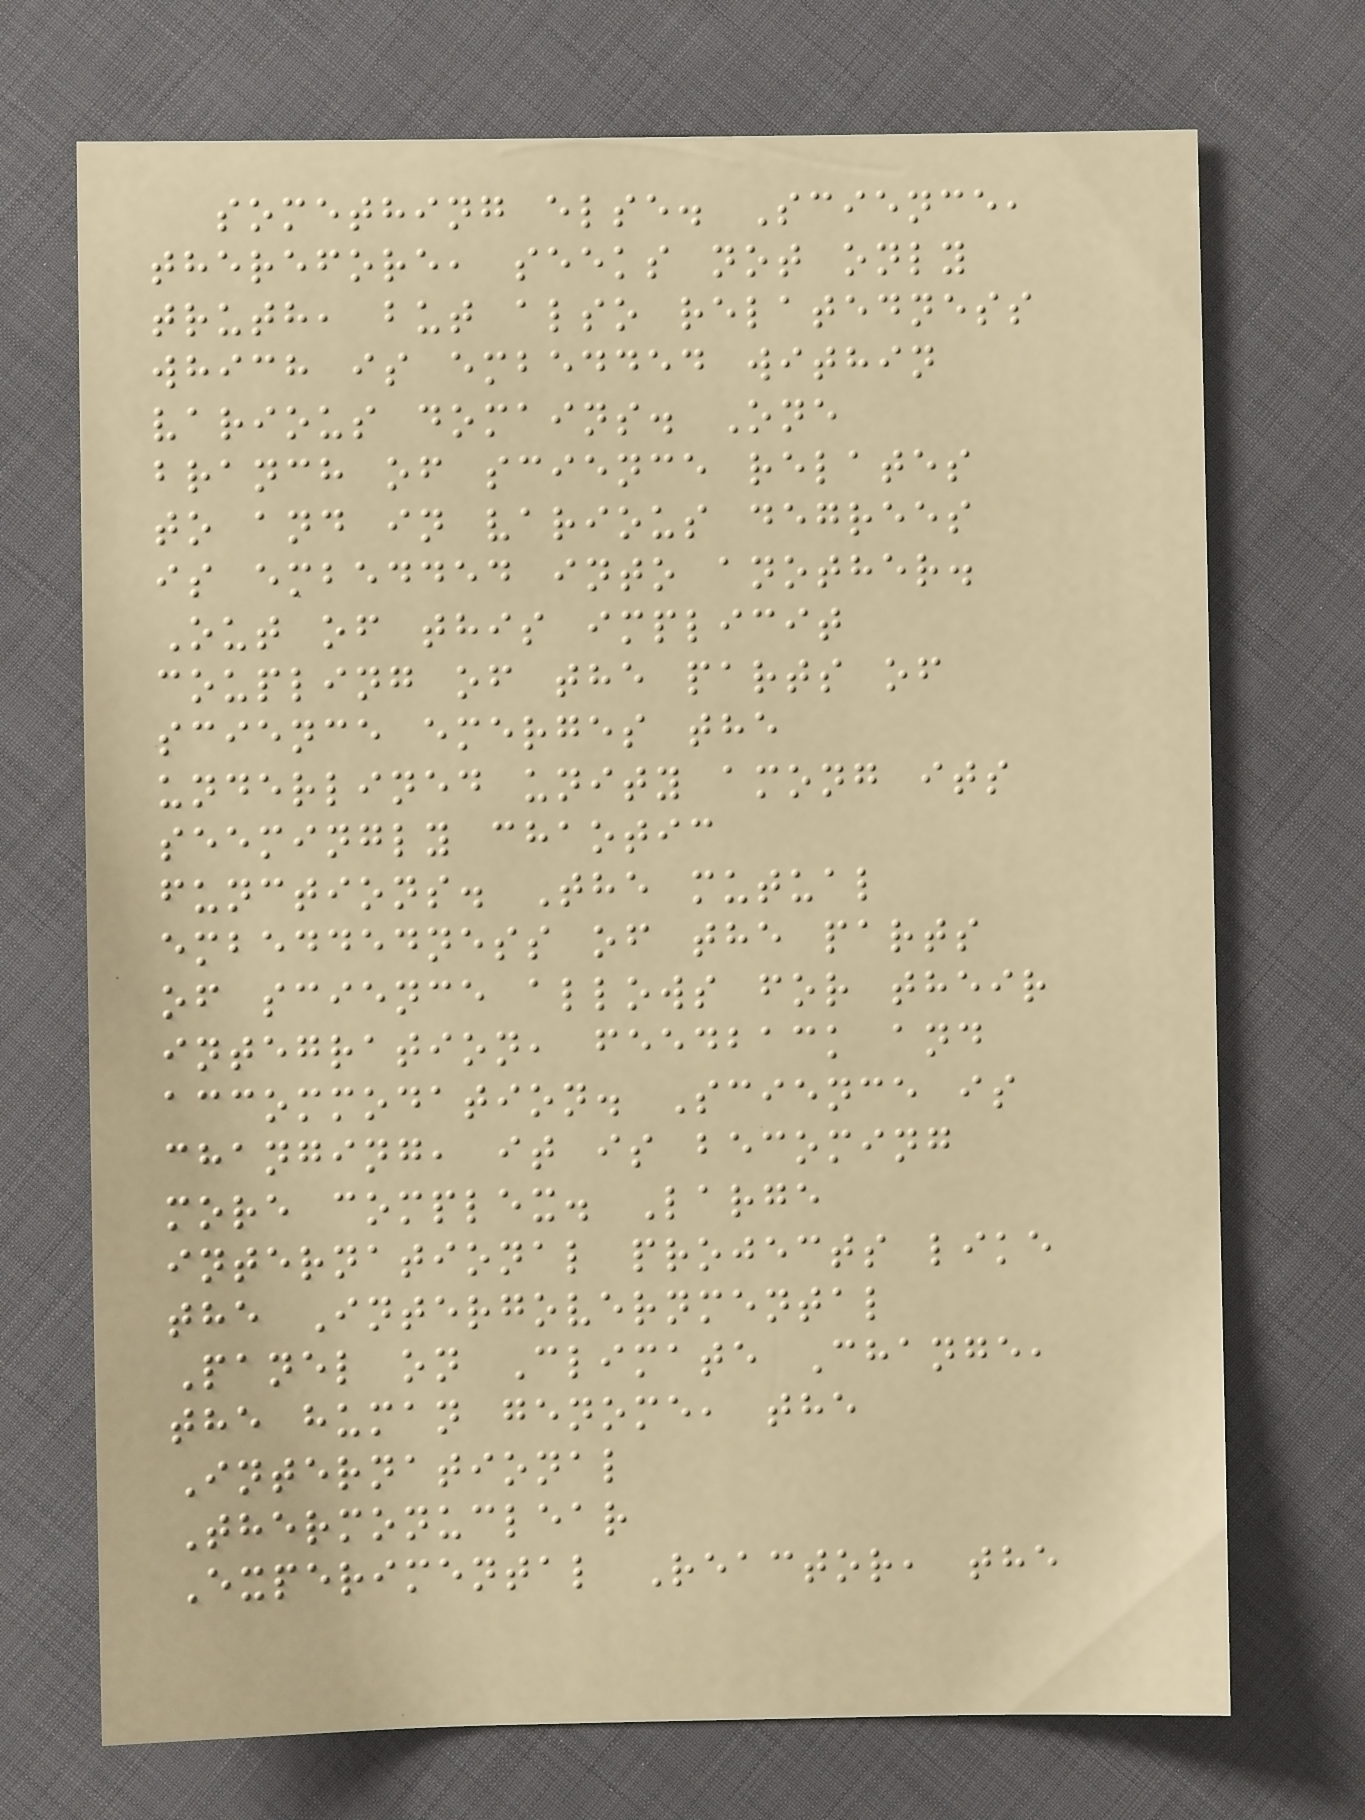something else. Science,
therefore, seeks not only
truth, but also relatedness
which is embedded within
various domains. One
branch of science relates
to and in various degrees
is embedded into another.
Out of this implicit
coupling of the parts of
science emerges the
underlined unity among its
seemingly chaotic
functions. The mutual
embeddedness of the parts
of science allows for their
integration, feedback and
accommodation. Science is
changing, it is becoming
more complex. Large
international projects like
the Intergovernmental
Panel on Climate Change,
the human genome, the
International
Thermonuclear
Experimental Reactor, the
